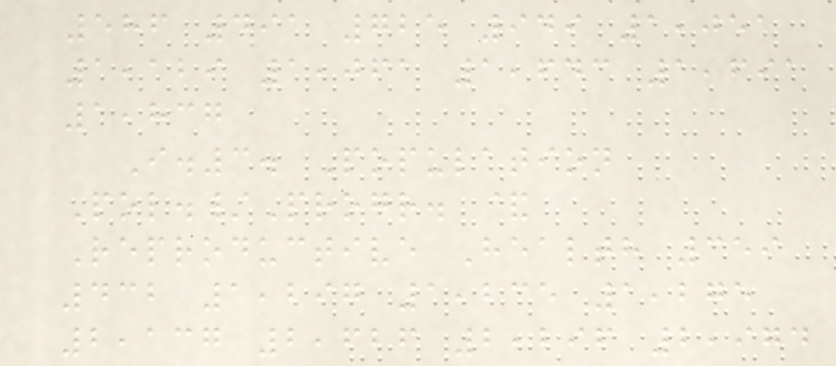586 491 725 949 1,051
1,129 1,061 1,643 1,691
1,837
I.3. Population
Pol./Progr. &
Reproductive Health 359
432 1,297 1,235 1,275
2,137 2,626 2,296 2,974
